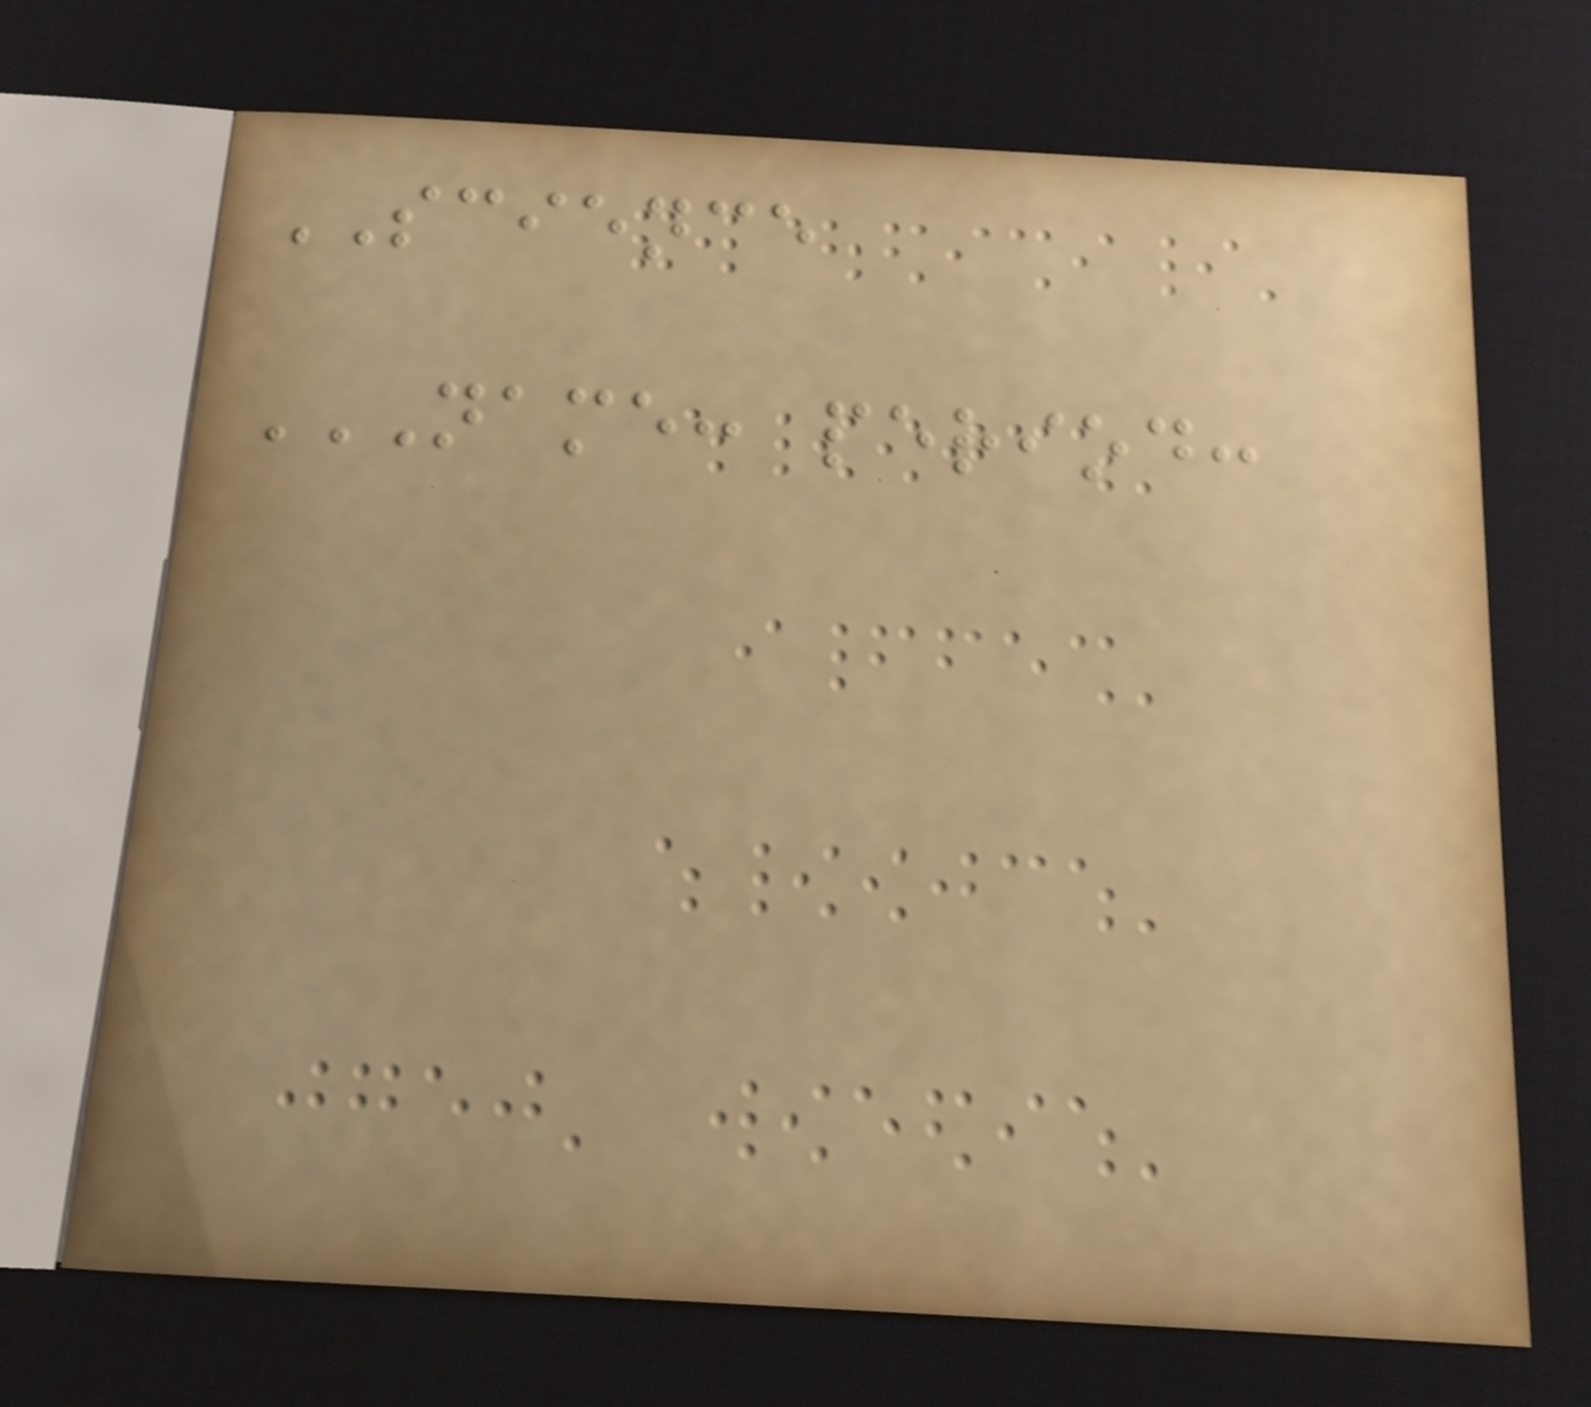SCIENCE
NAME: PERIOD:
